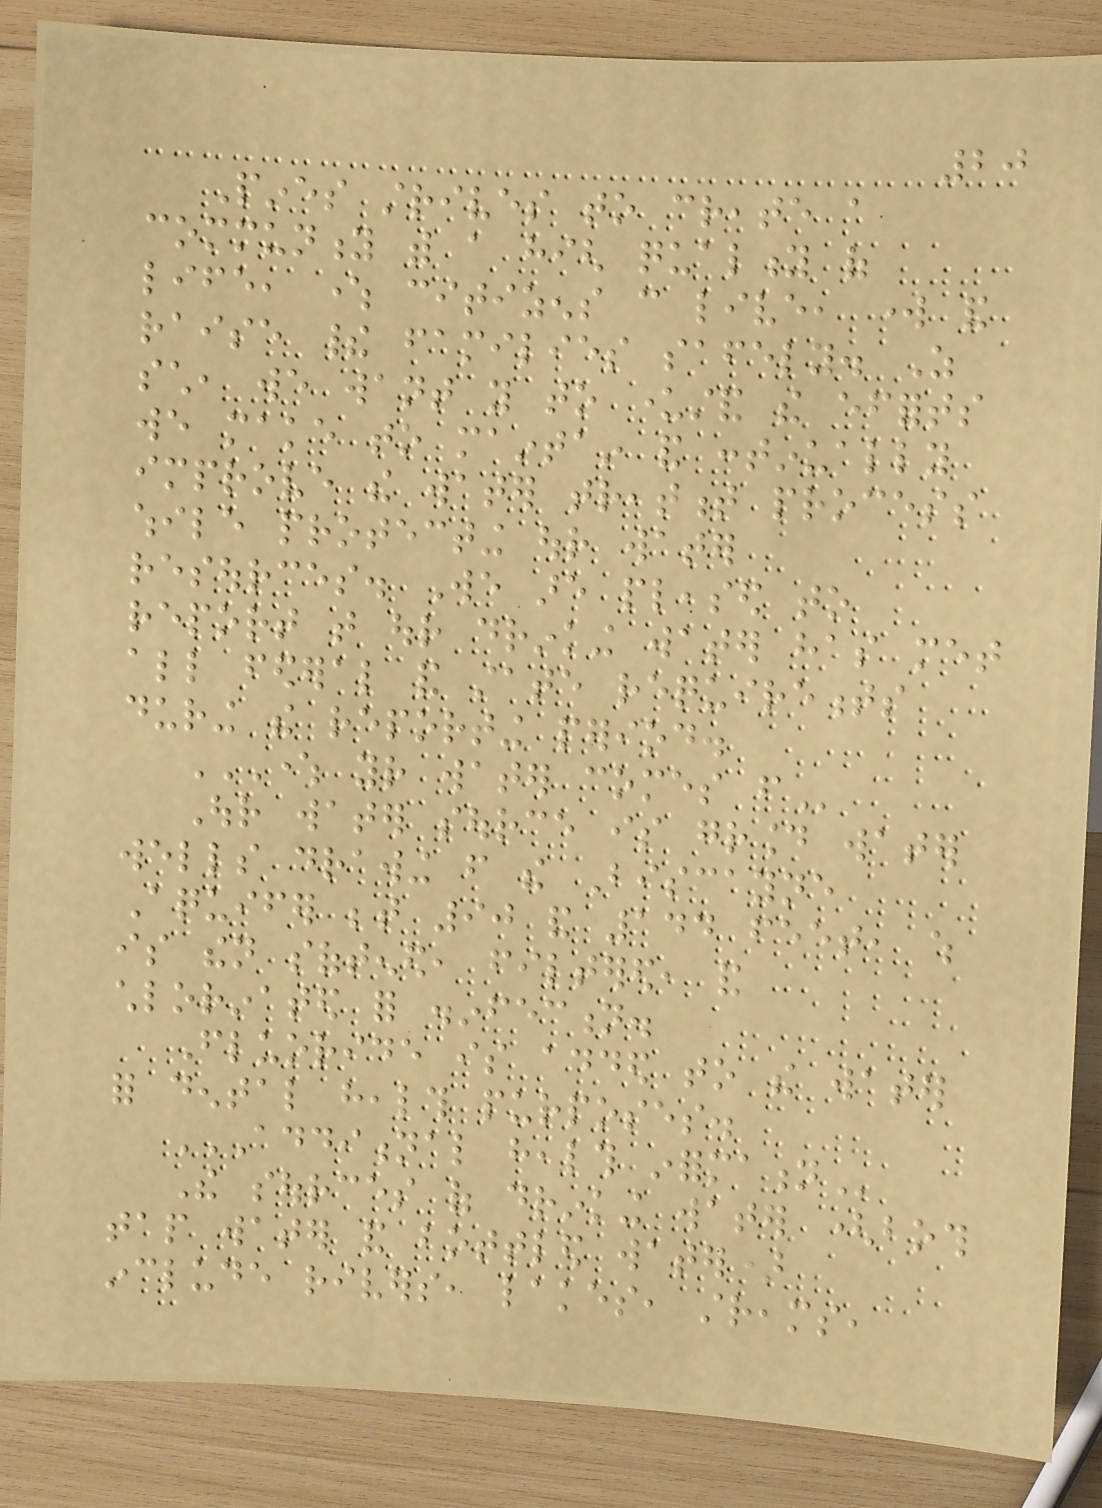20
Pines strives to create a
community with a high quality of
life, where citizens can live, work and
raise their families safely. As
such, we want you to understand the efforts
we make to maintain and continually
improve the water treatment process
while protecting our water
resources. We are pleased to
report that our drinking water has met
all federal and state requirements
during the reporting period.
WHERE YOUR WATER COMES FROM
Our water source is ground water
wells drawing from the Biscayne
Aquifer between 90 and 144 feet, which
is then softened, filtered, and
chlorinated for disinfection.
Fluoride is added to the water
for dental health purposes.
ADDITIONAL HEALTH INFORMATION
The sources of drinking water (both
tap water and bottled water)
include rivers, lakes, streams,
